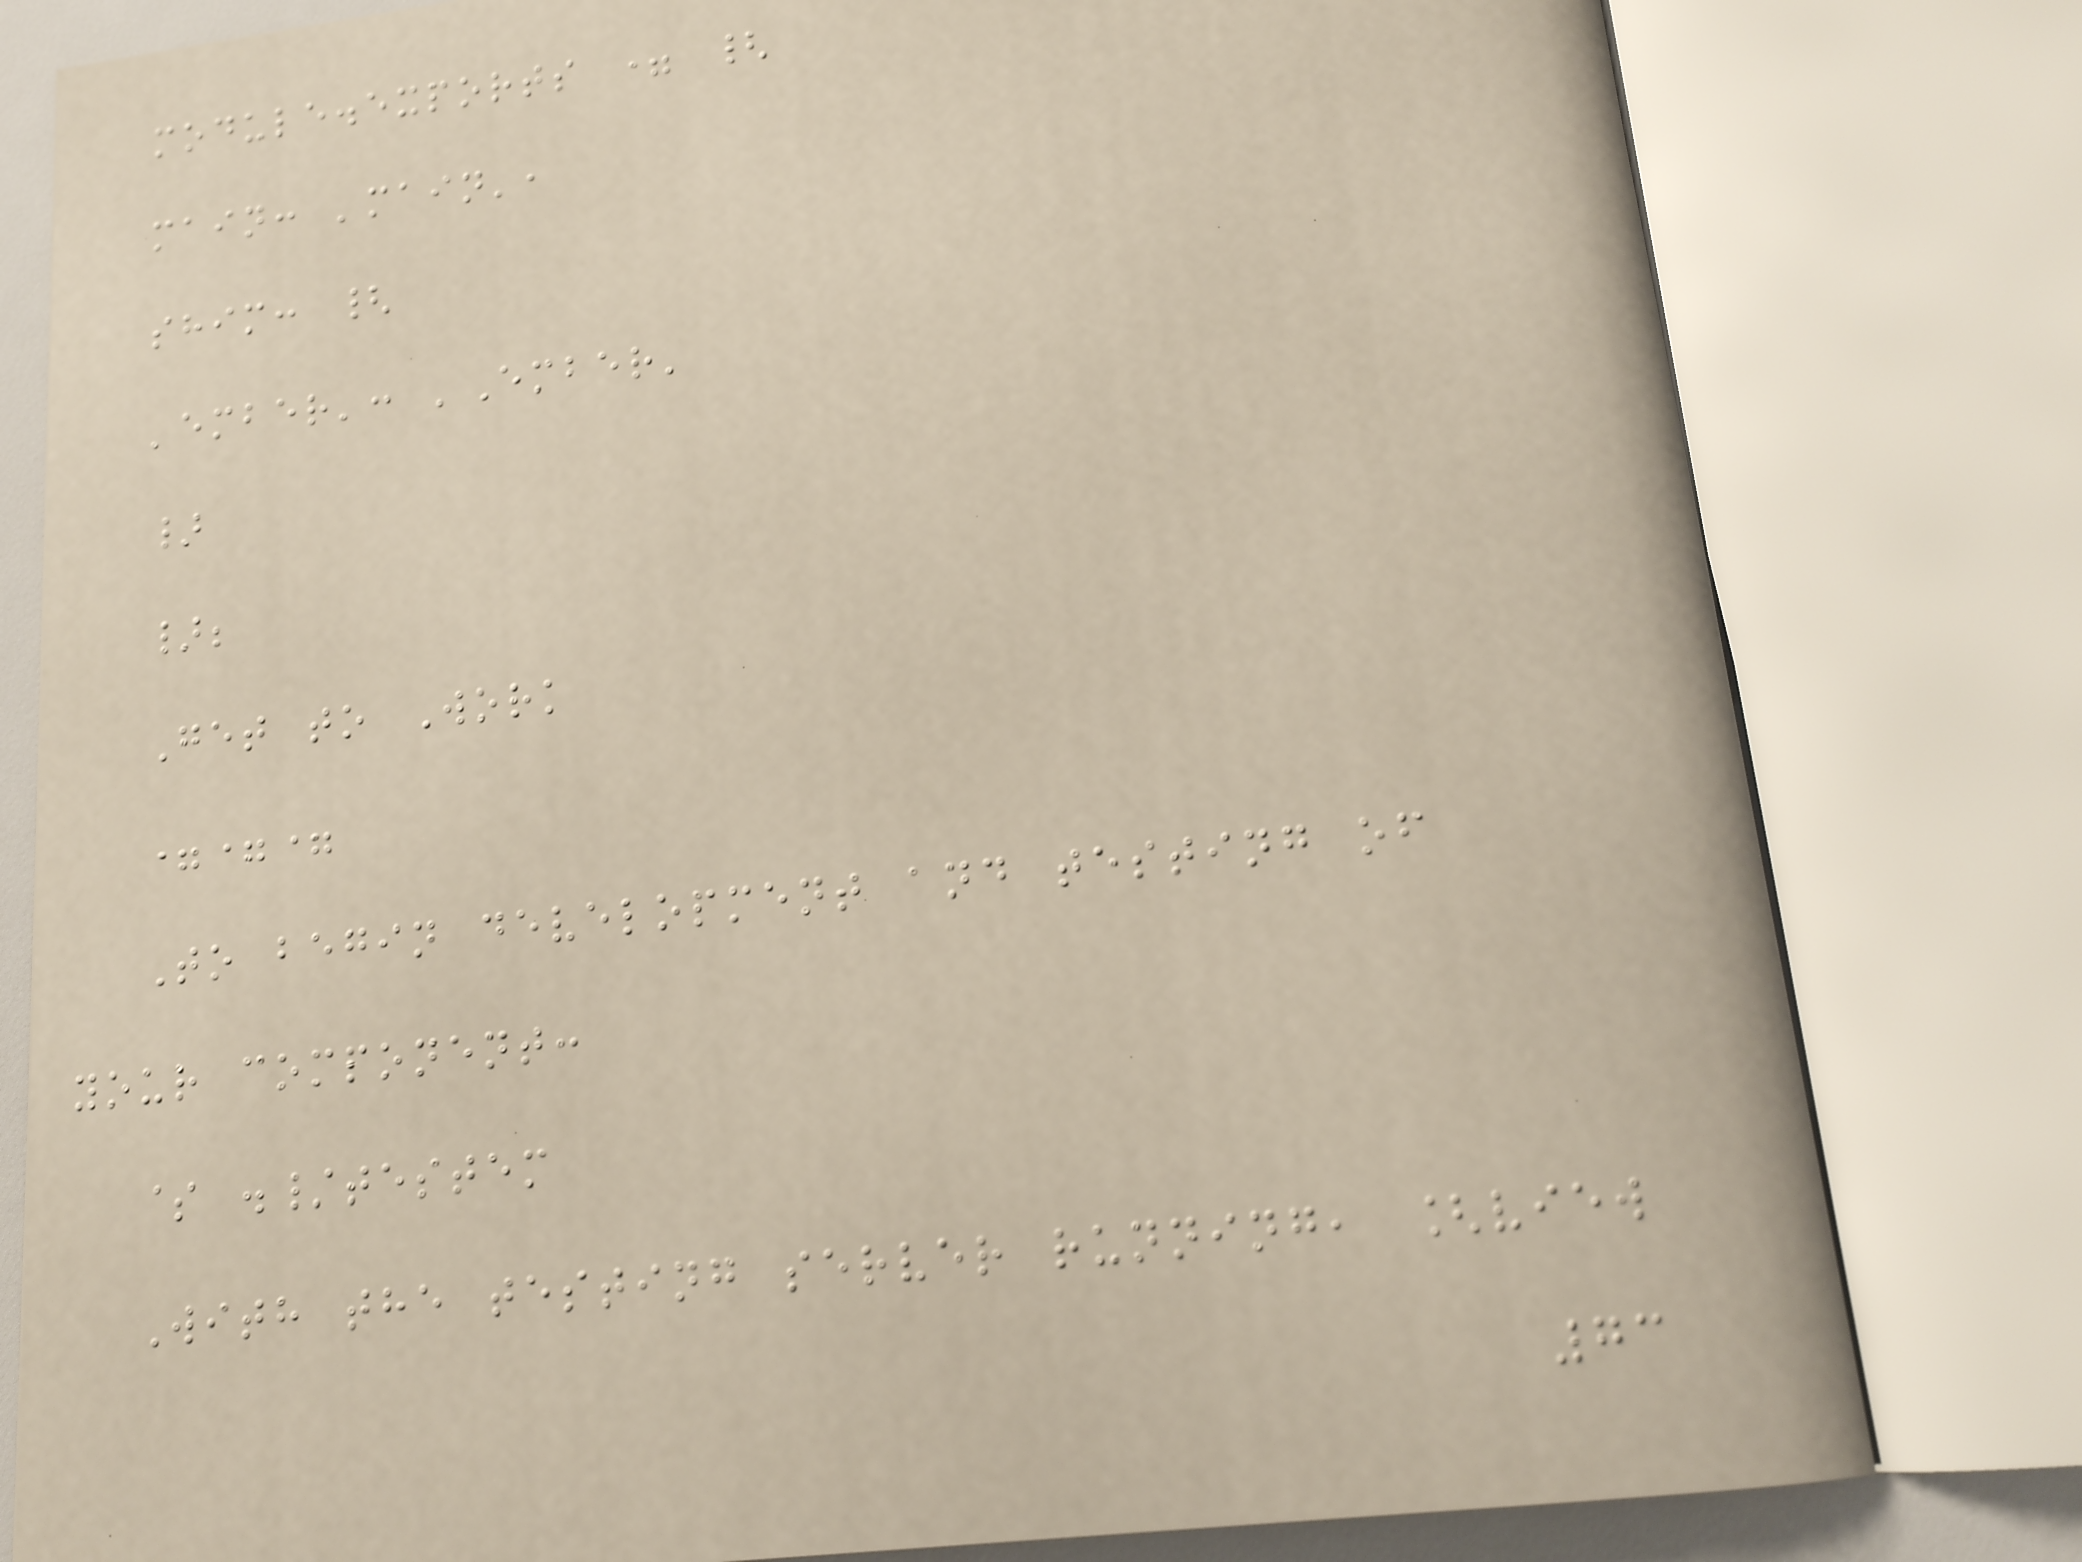module.exports = {
main: 'main',
shim: {
'ember': 'Ember'
}
};
Get to Work
===
To begin development and testing of
your component:
$ ./testem
With the testing server running, [view
73
